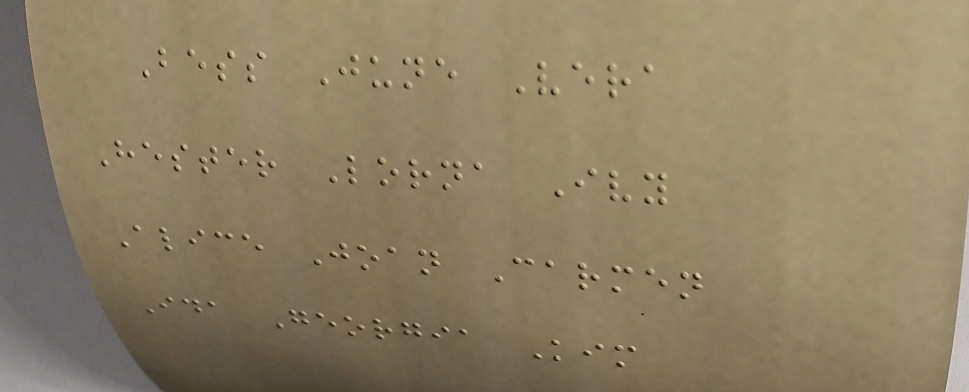Bess June Vera
Hester Lorna Ivy
Alice Joan Carmen
Ida Georgia Kim
